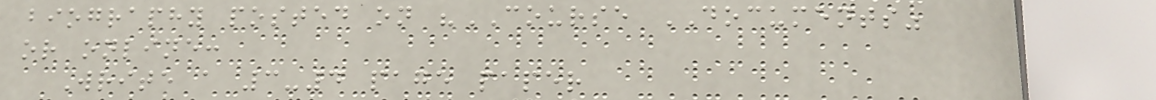biography posted on "COURSE DOCUMENTS"
or online:
Write a 3-4 page paper
